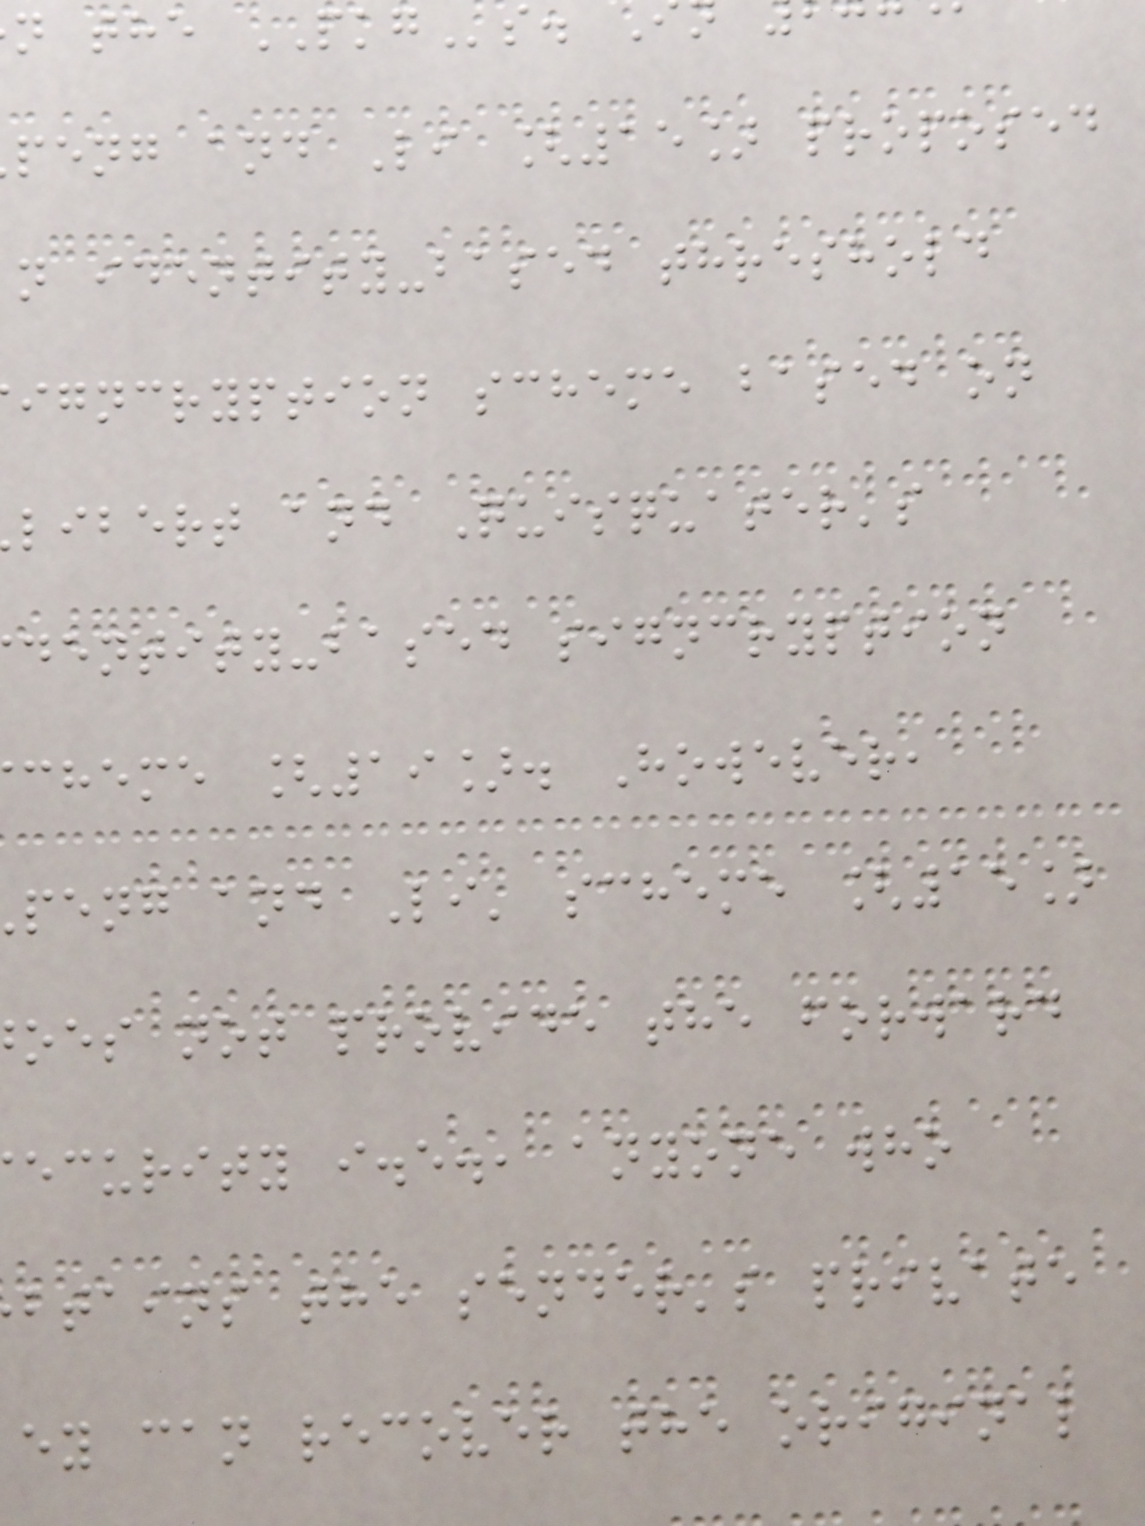n the PKGs.
peng and Li [15] proposed
n identity-based threshold
igncryption scheme based on
libert and Quisquater's
dentity-based signcryption
cheme [19]. However,
peng and Li' scheme [15]
oes not provide the forward
ecurity i.e., anyone who
btains the sender's private
ey can recover the original
